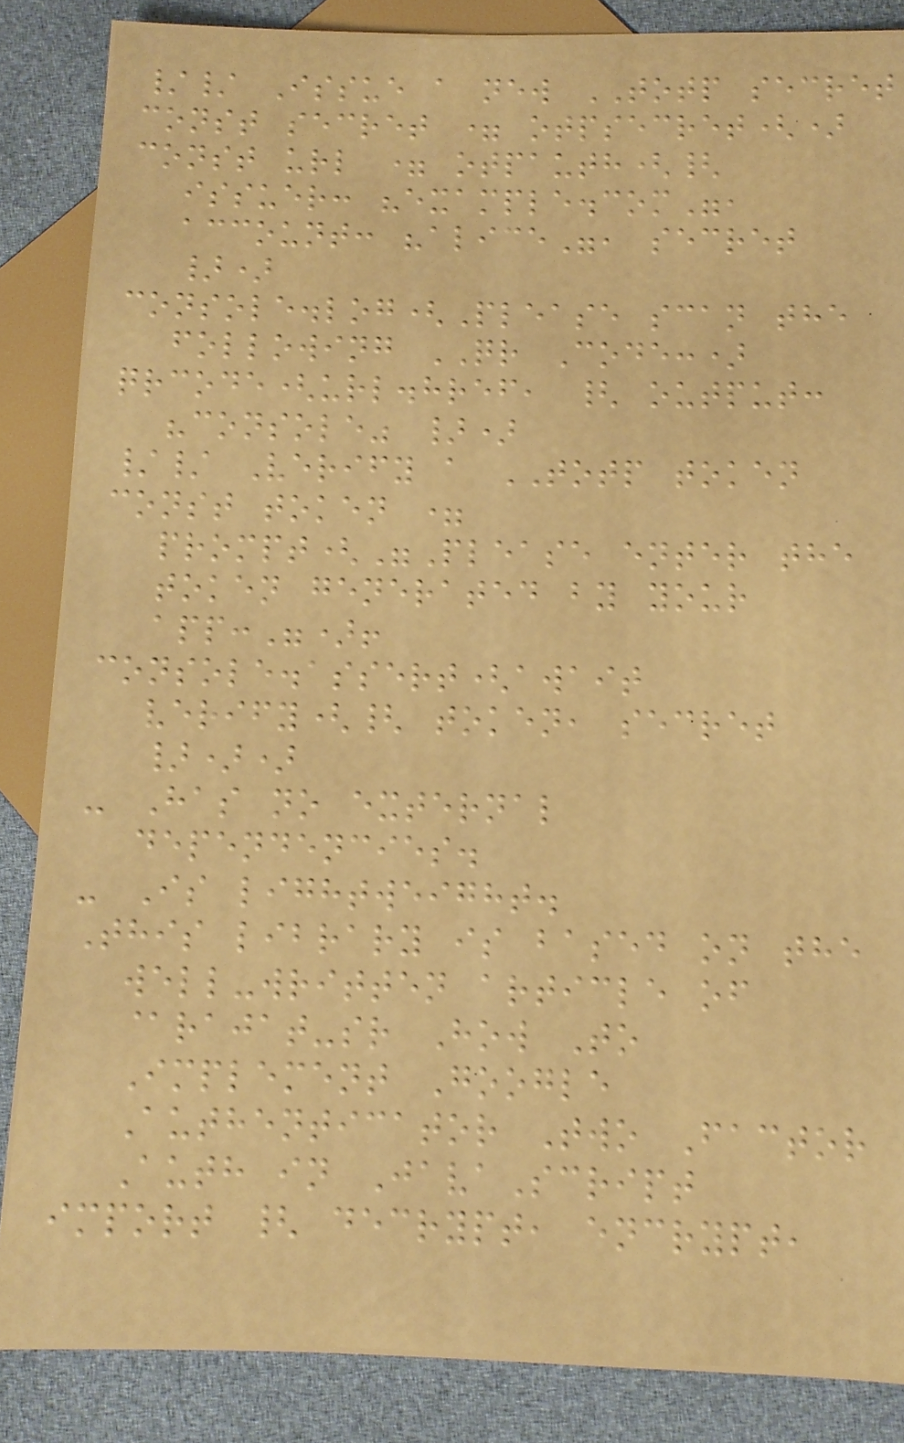// Issue a new TOTP secret
const secret = otpsecret()
const url = otpauth({
issuer: "example.com",
account: "alice", secret
})
console.log(Please scan the
following QR Code:)
qrcode(url.href, { output:
"console" })
// Verify a TOTP token
const token =
prompt("Please enter the
token generated by your
app:")!
console.assert(await
verify({ token, secret
}))
- Has no external
dependencies.
- Is lightweight.
This library is based on the
well-written article of
@rajat-sr How To
Implement Google
Authenticator Two Factor
Auth in JavaScript
import { decrypt, encrypt,
